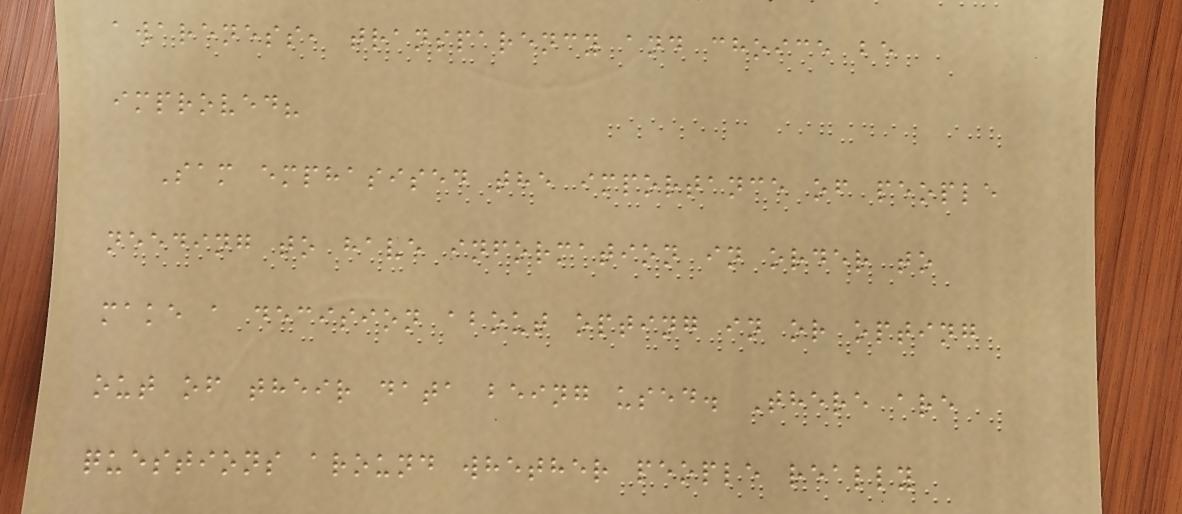awareness, transparency and choice be
improved?
Sam emphasised the importance of people
needing to have information in order to
make a decision about opting in or opting
out of their data being used. There are
questions around whether people really
